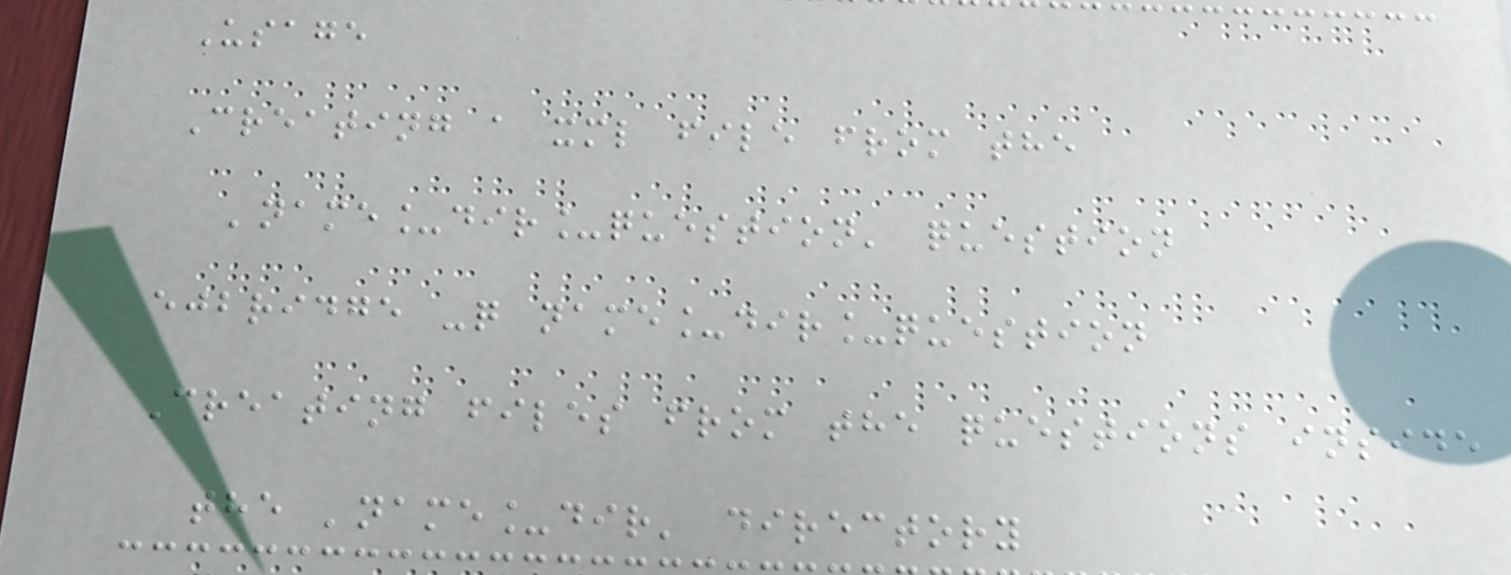Usage
Creating a xml file from the
'name_dir_question' question
ejbridge -q name_dir_question
Creating files from the questions inside
the 'name_dir' directory
